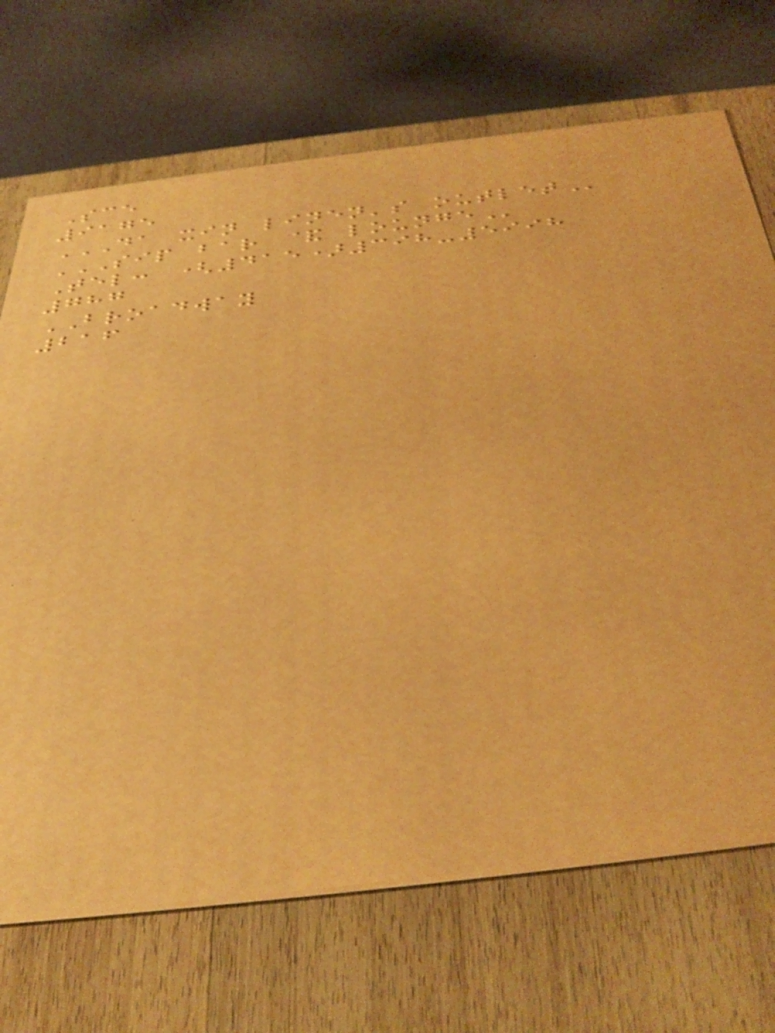Sce
9175
DA XIN LINEN'S OUTLET
SIP BAR & LOUNGE
Tel: (415)398-5998
787
BROADWAY
216
